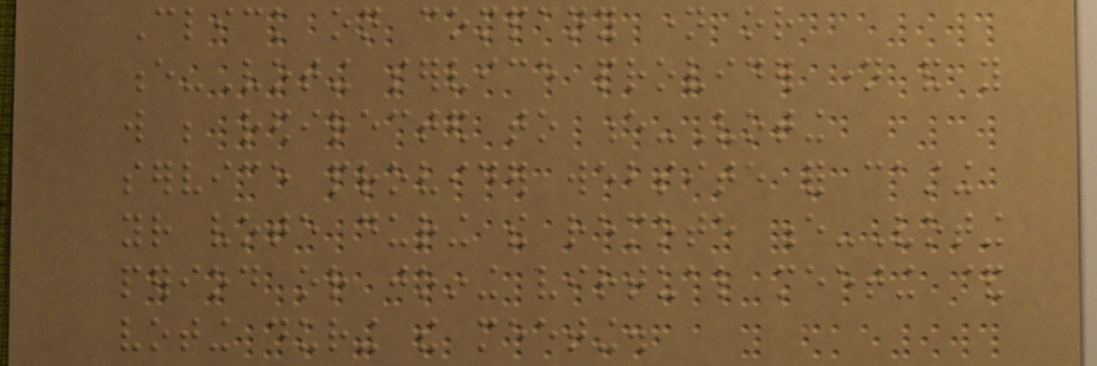Click on company name or
e-Voting service provider name and you
will be redirected to e-Voting
service provider website for casting
your vote during the remote e-Voting
period or joining virtual meeting &
voting during the meeting.
